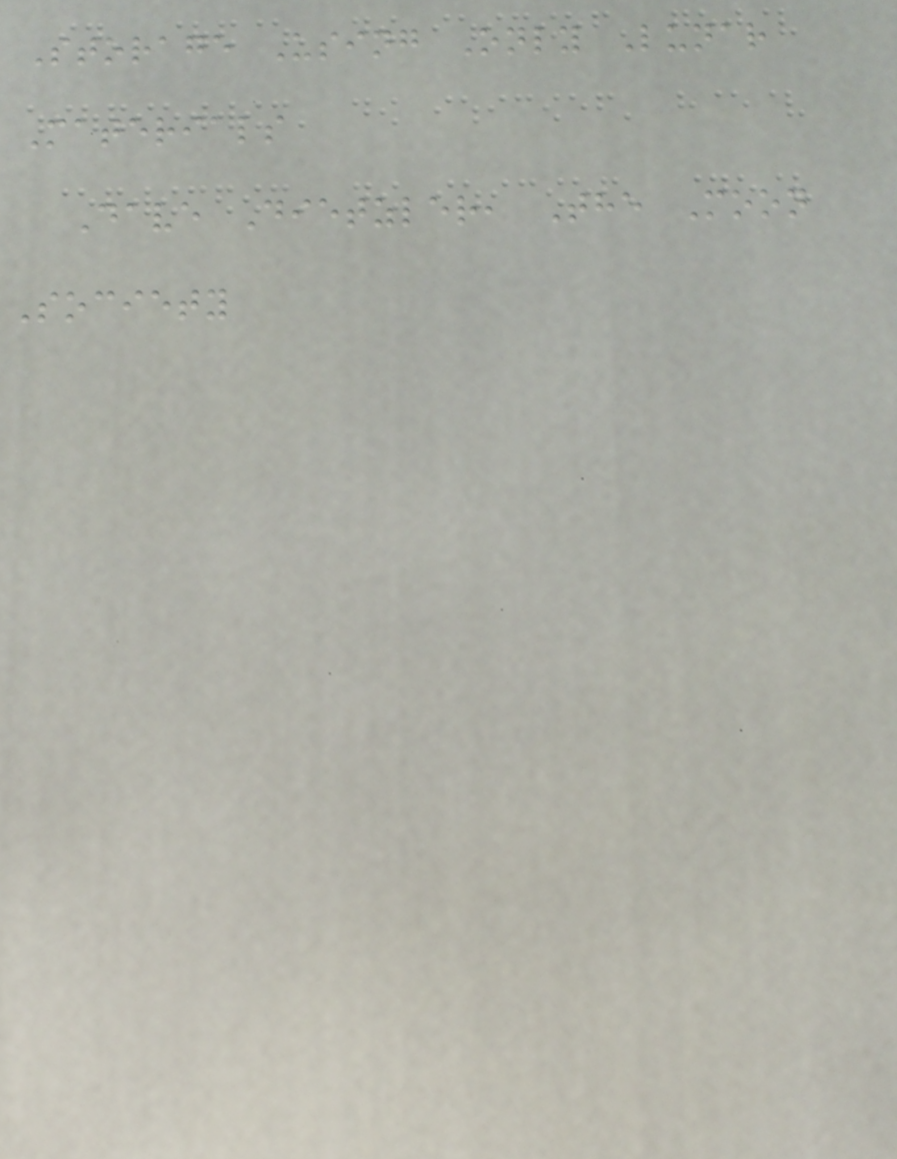Storage Using Only Lunar
Materials
Dave Dietzler, The Moon
Society
